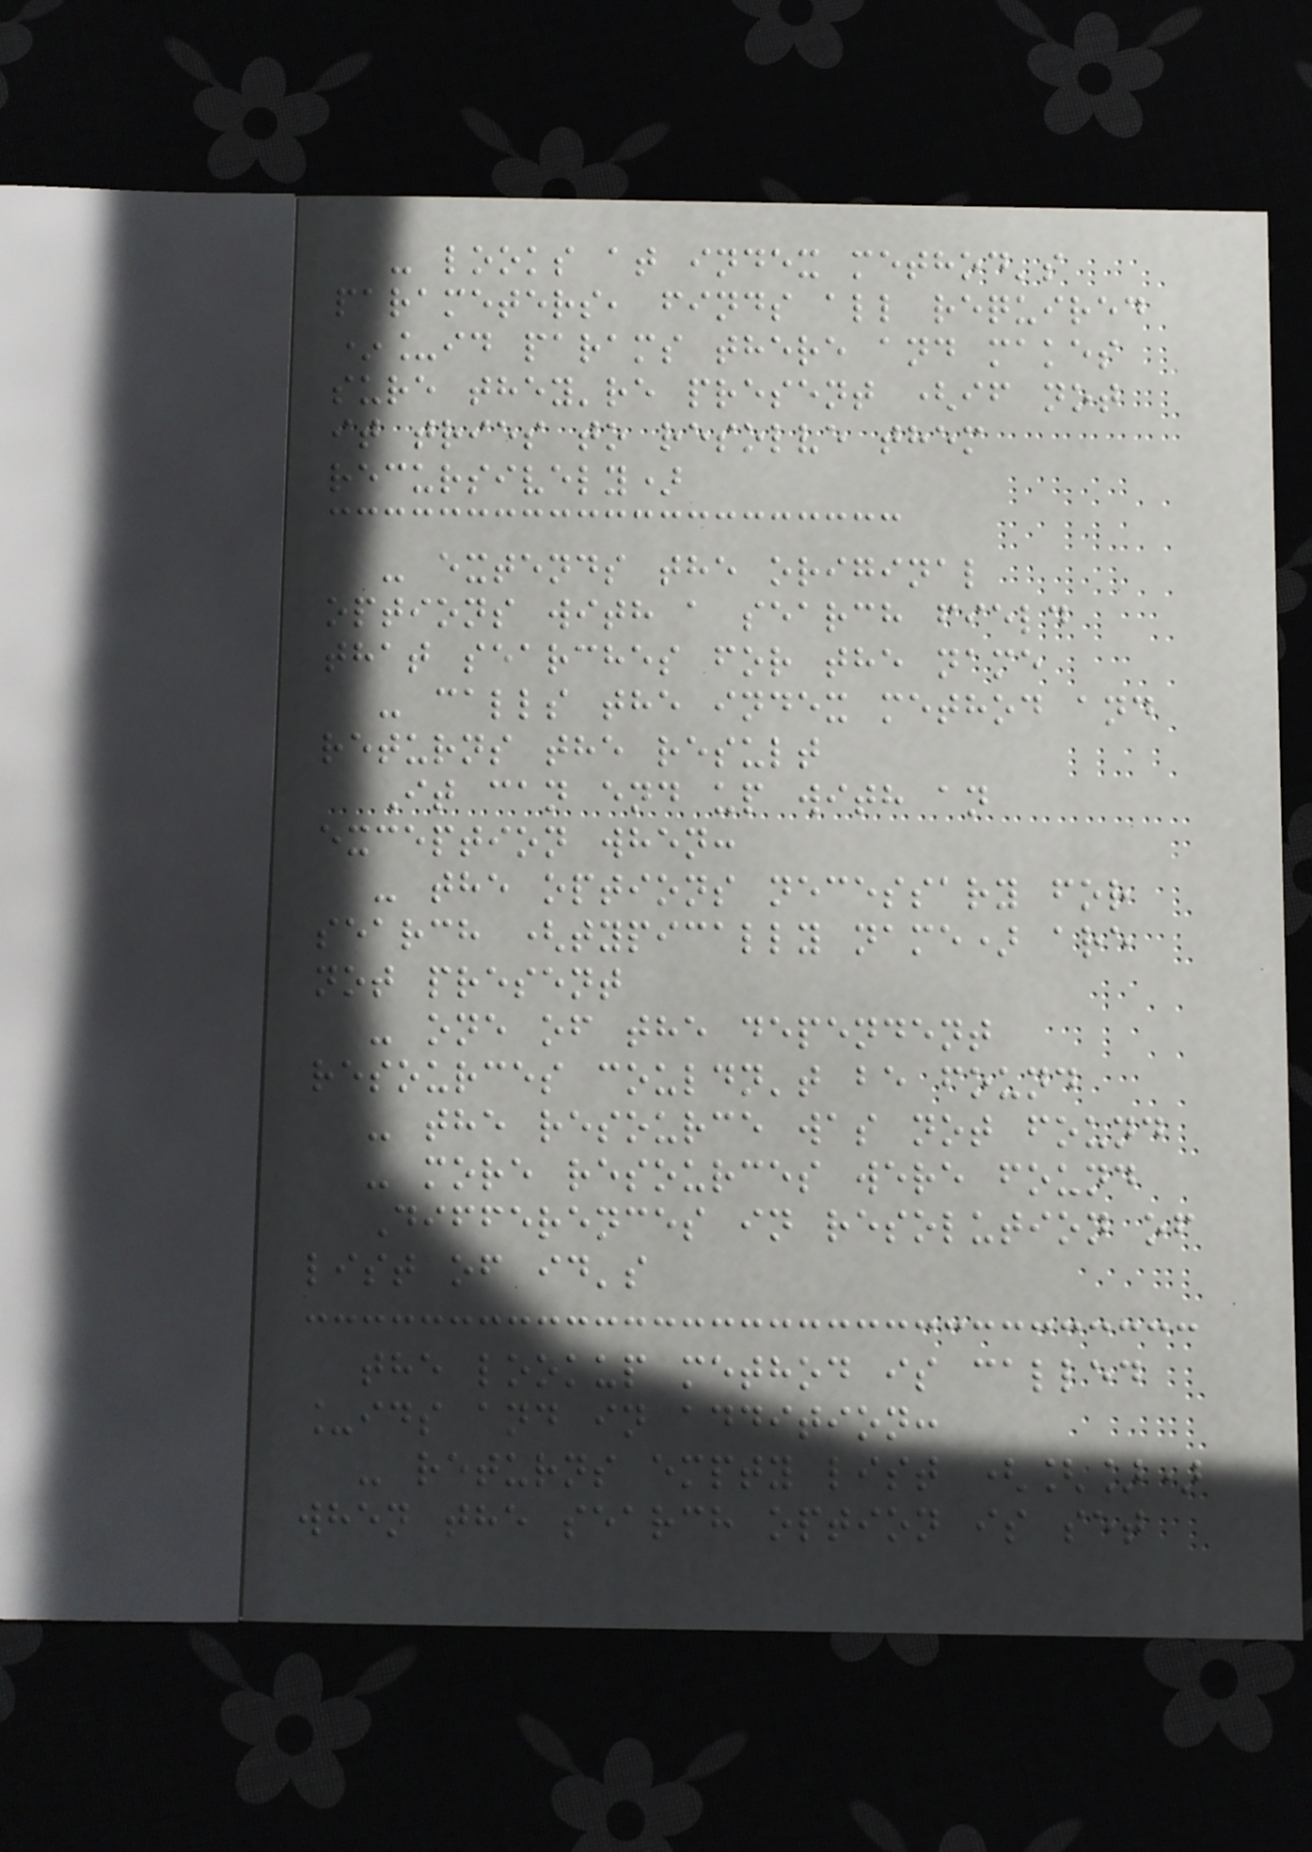- looks at index method's
parameters, finds all required
*_id params there and makes
sure they're present (if not
it tries to resolve them
recursively)
- extends the original
options with a search field
that searches for the name
- calls the index method and
returns the result
It can end up with an
exception when:
- the options necessary for
search (typically name) are
not present
- one of the dependent
resources couldn't be found
- the resource was not found
- more resources were found
Differences in resolution of
list of id's
the lookup method is called
_ids and in addition:
- returns empty list ([])
when the search option is set
